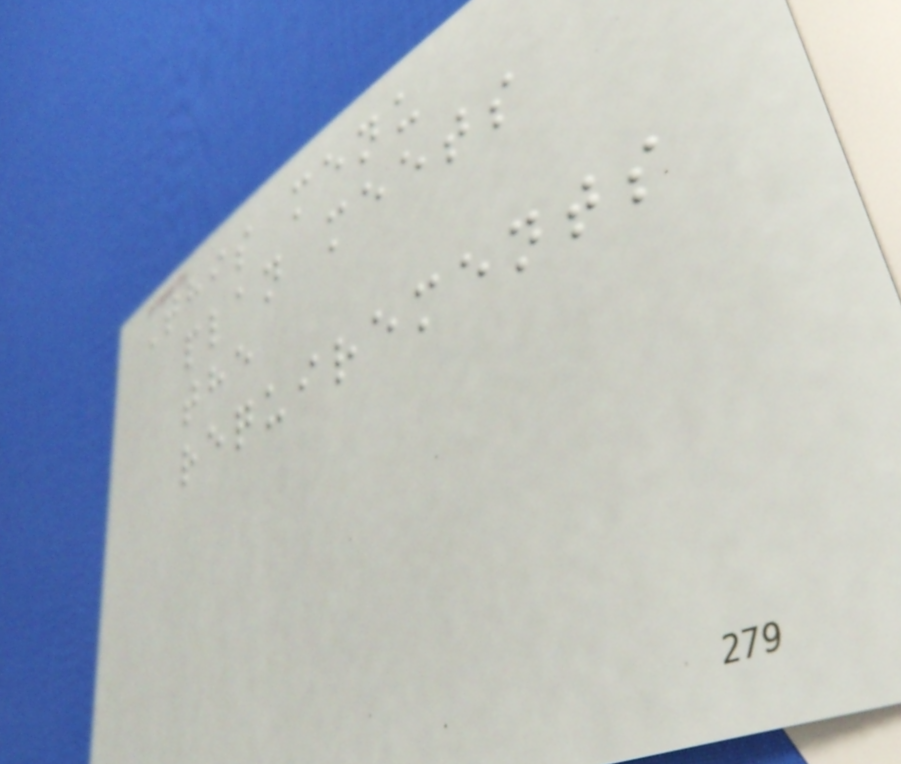This menu
plan meets
the
requirements
